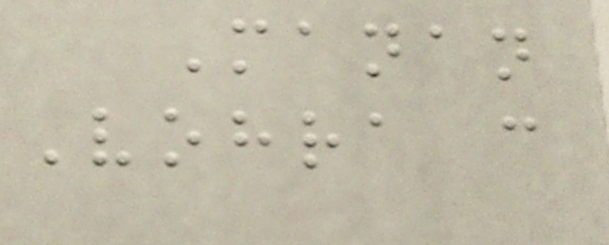Manan
Vohra c
